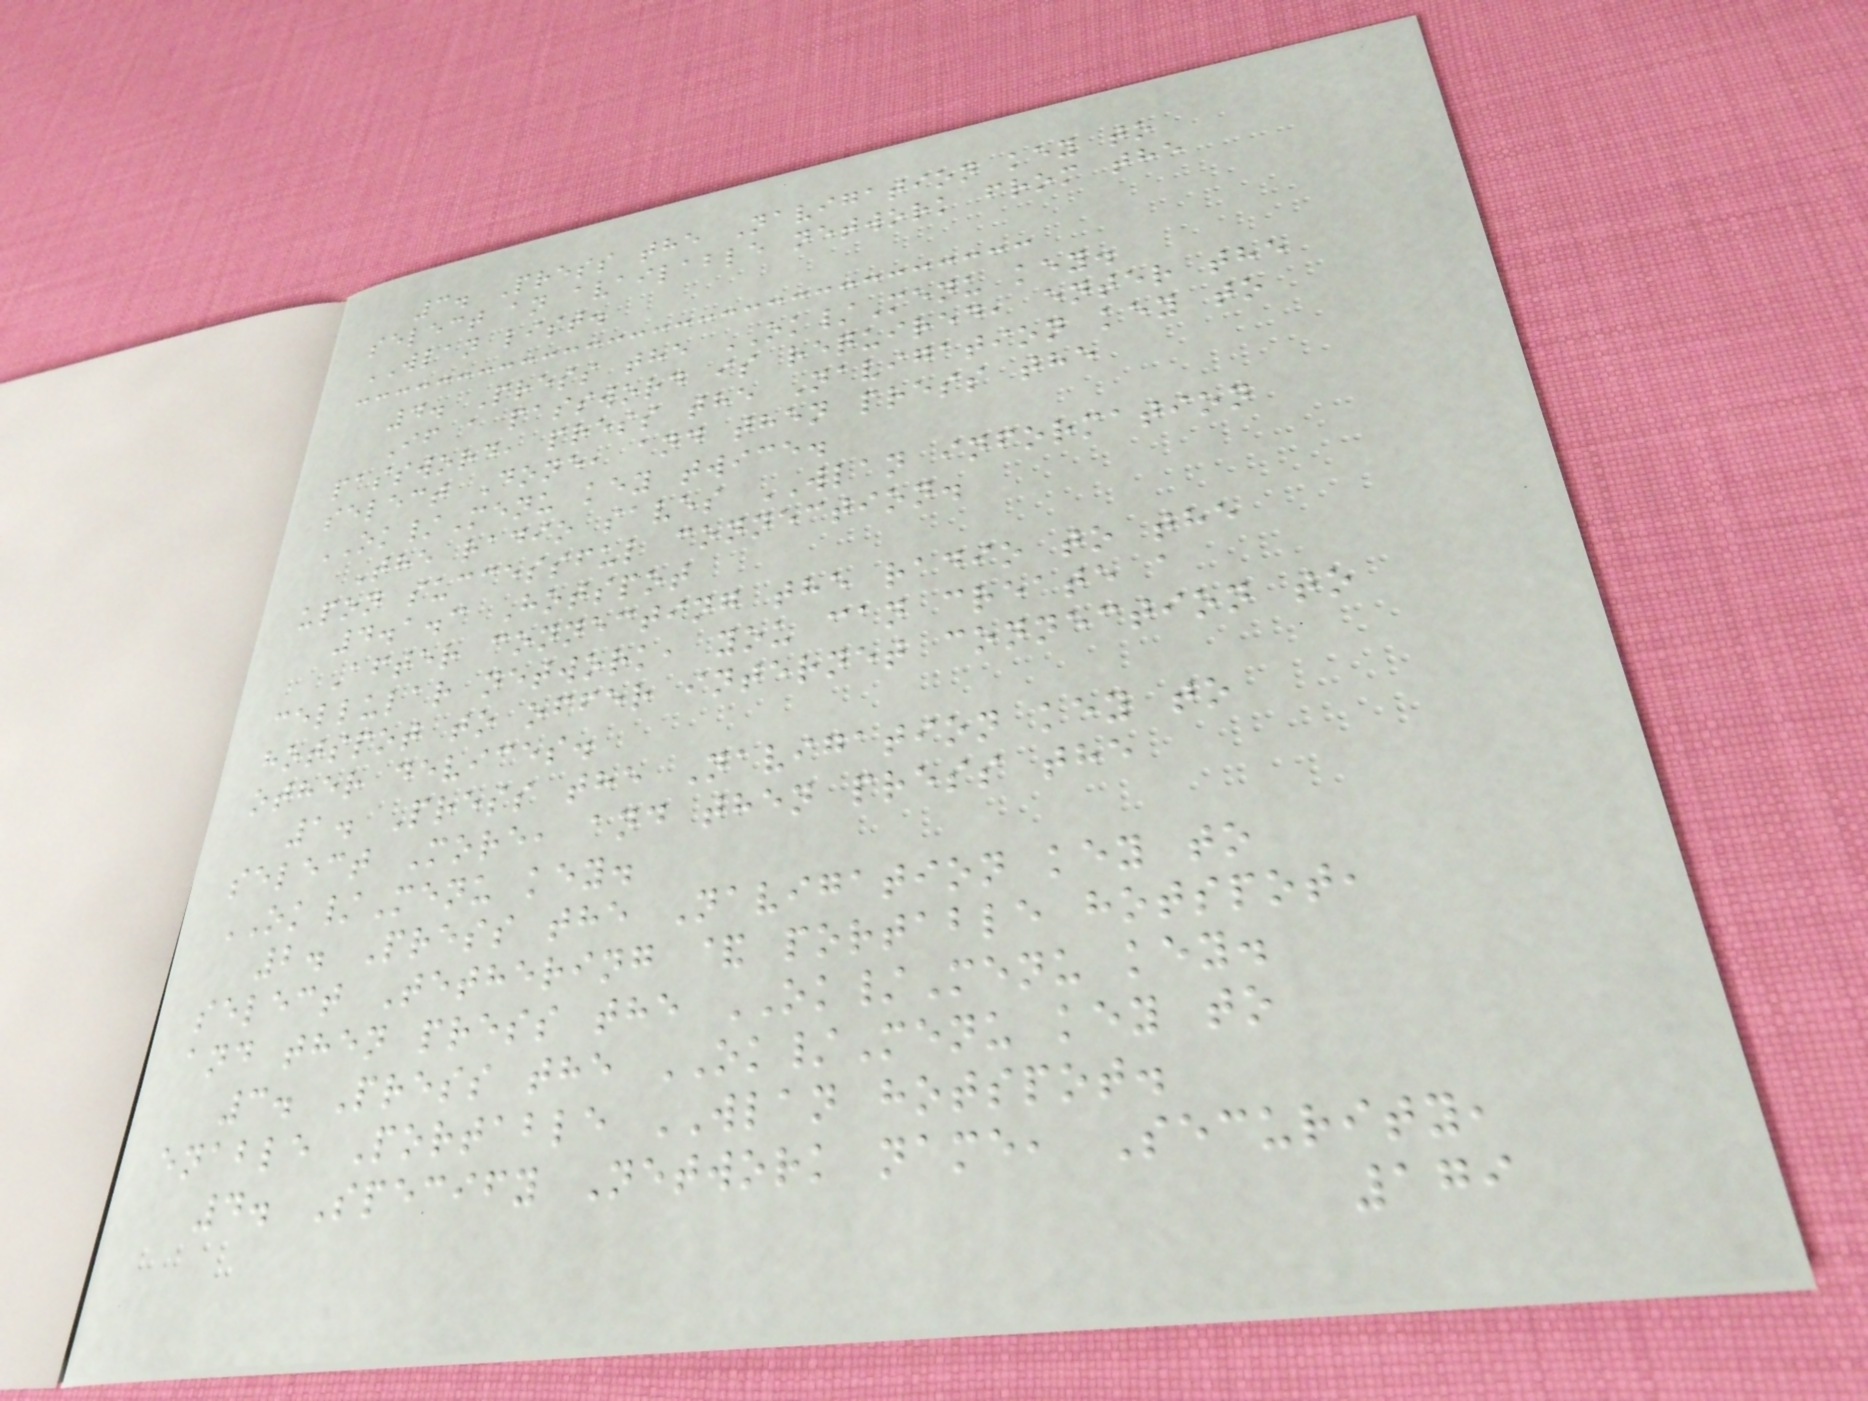3. Press the Navigation key to
select an available network from the
WLAN list.
4. Press the OK/Menu key.
If a password is required, enter the
password, press the Navigation key to
select Done, and then press the
OK/Menu key twice.
The radio saves WLAN information
upon successful connection.
4.1.3 Hotspot
After connecting the radio to the
cellular network, you can create a
hotspot to offer internet connection to
other devices.
1. Press the Navigation key to
select More, and then press the
OK/Menu key.
2. Press the Navigation key to
select Tethering & portable hotspot,
and then press the OK/Menu key.
3. Press the OK/Menu key to
enable Portable WLAN hotspot.
4. Specify Network name, Security,
179
